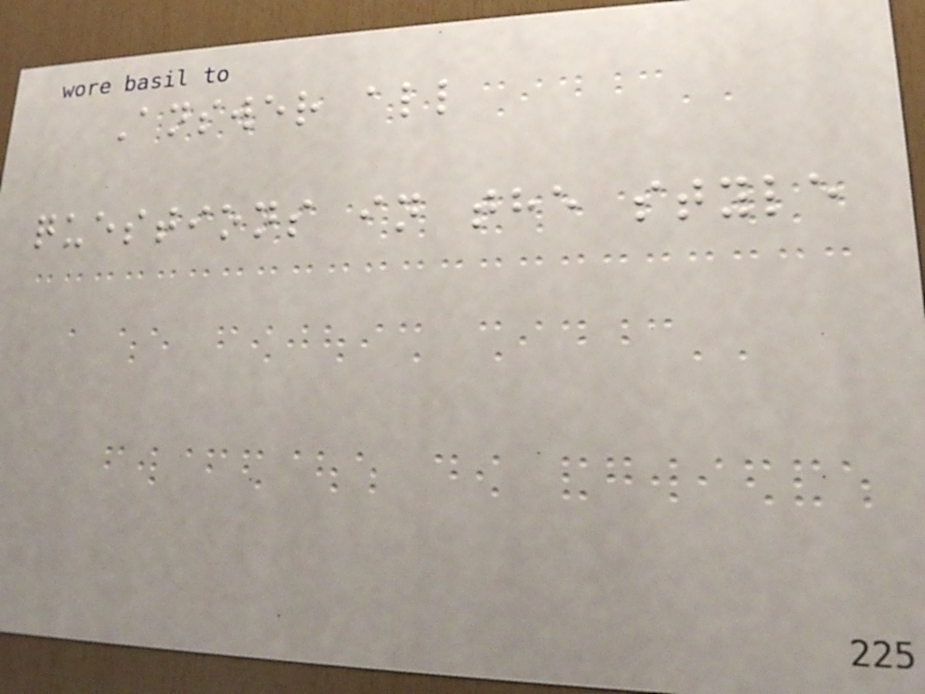Answer all
questions in the style
